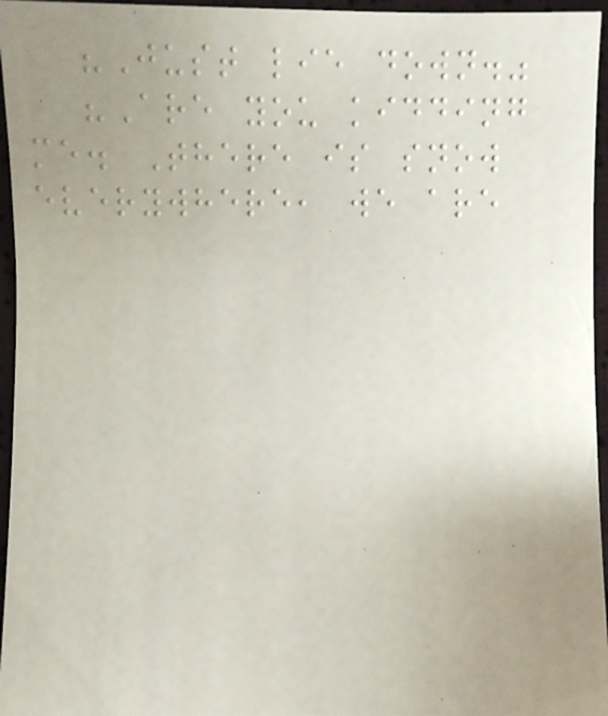"Just lie down."
"Are you kidding
me. There is snow
everywhere, we are
